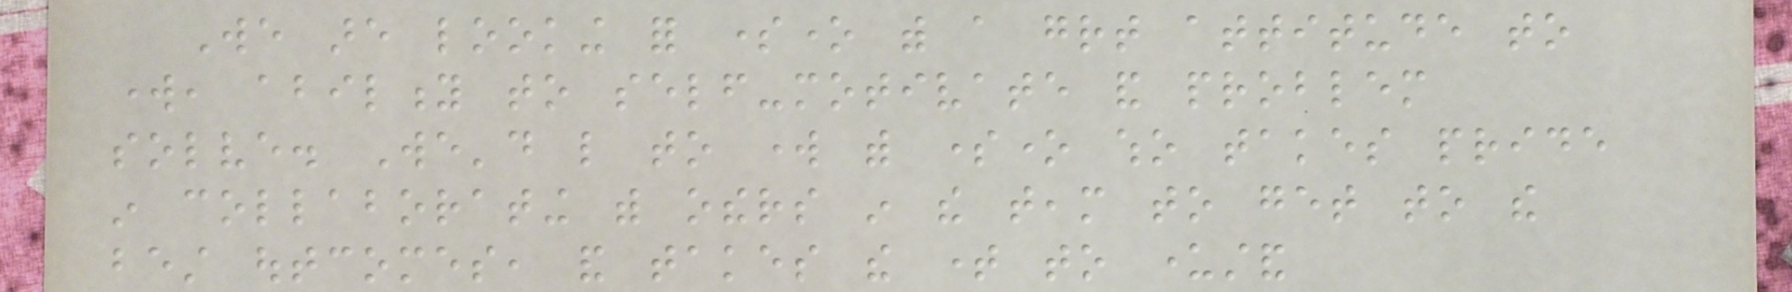We are looking for someone with a great attitude to
work, ability to self-motivate and problem
solve. We'd like to work with someone who takes pride
in collaborating with others in the team to get to the
best outcomes, and takes the time to understand
